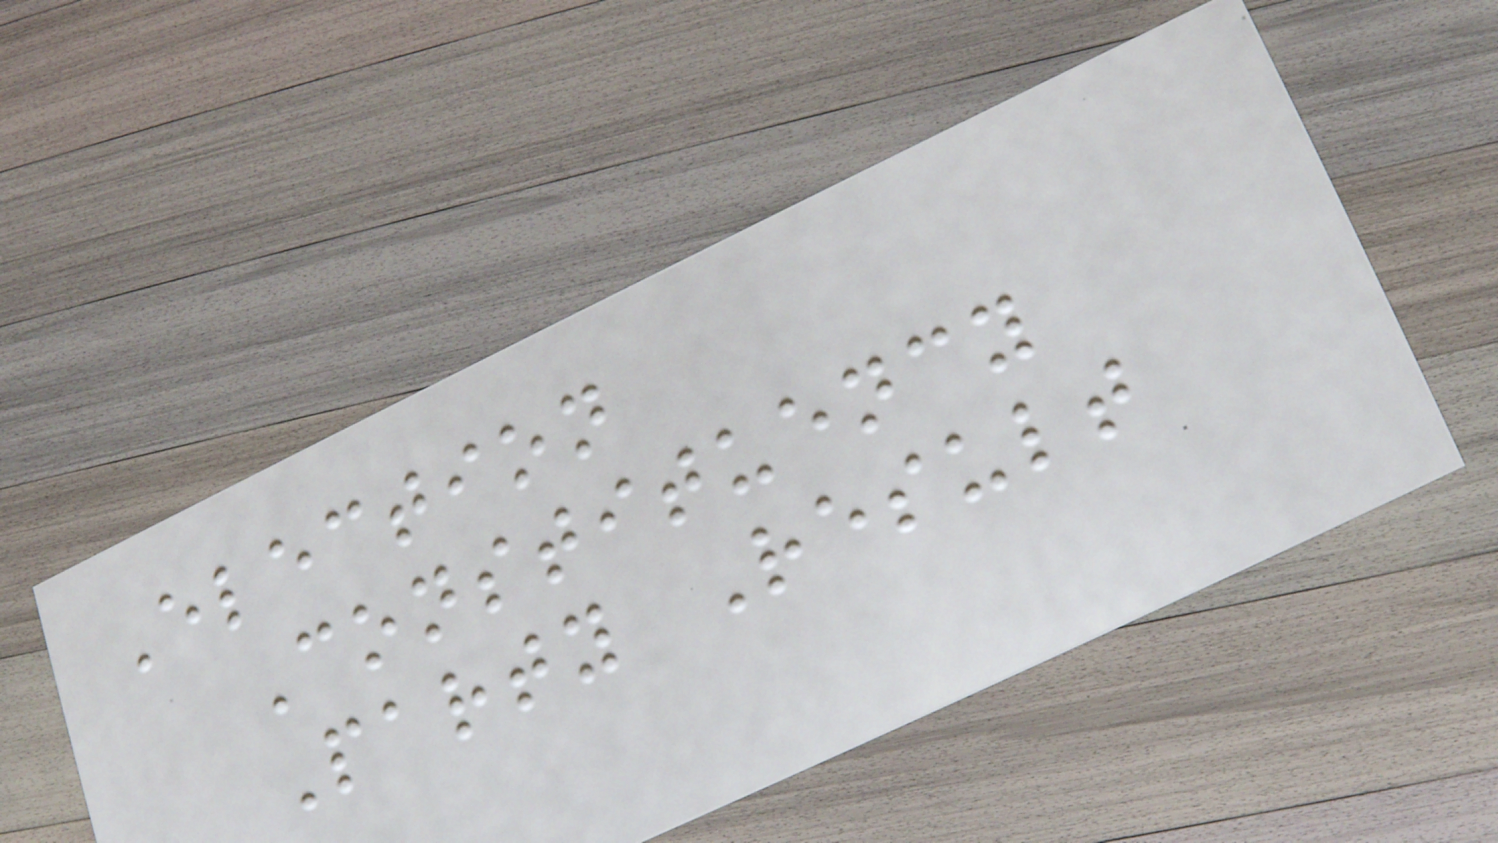Election
Constituency
Party Result
